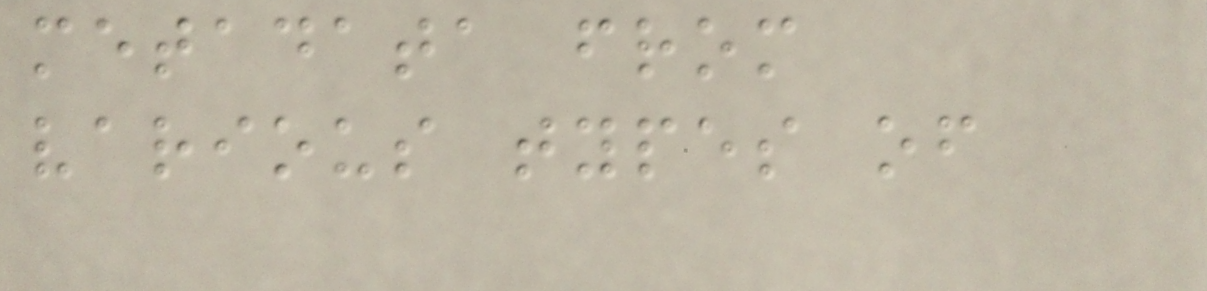metadata from
various types of
